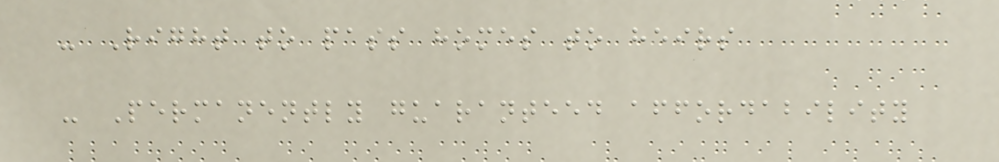- Right to pass homes to heirs
- Permanently guaranteed affordability
